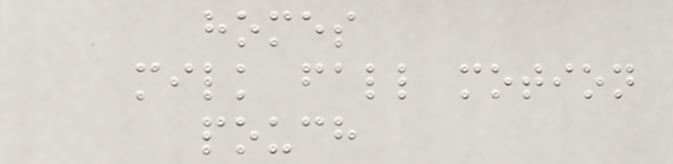homes
milk fall motion
pouch
